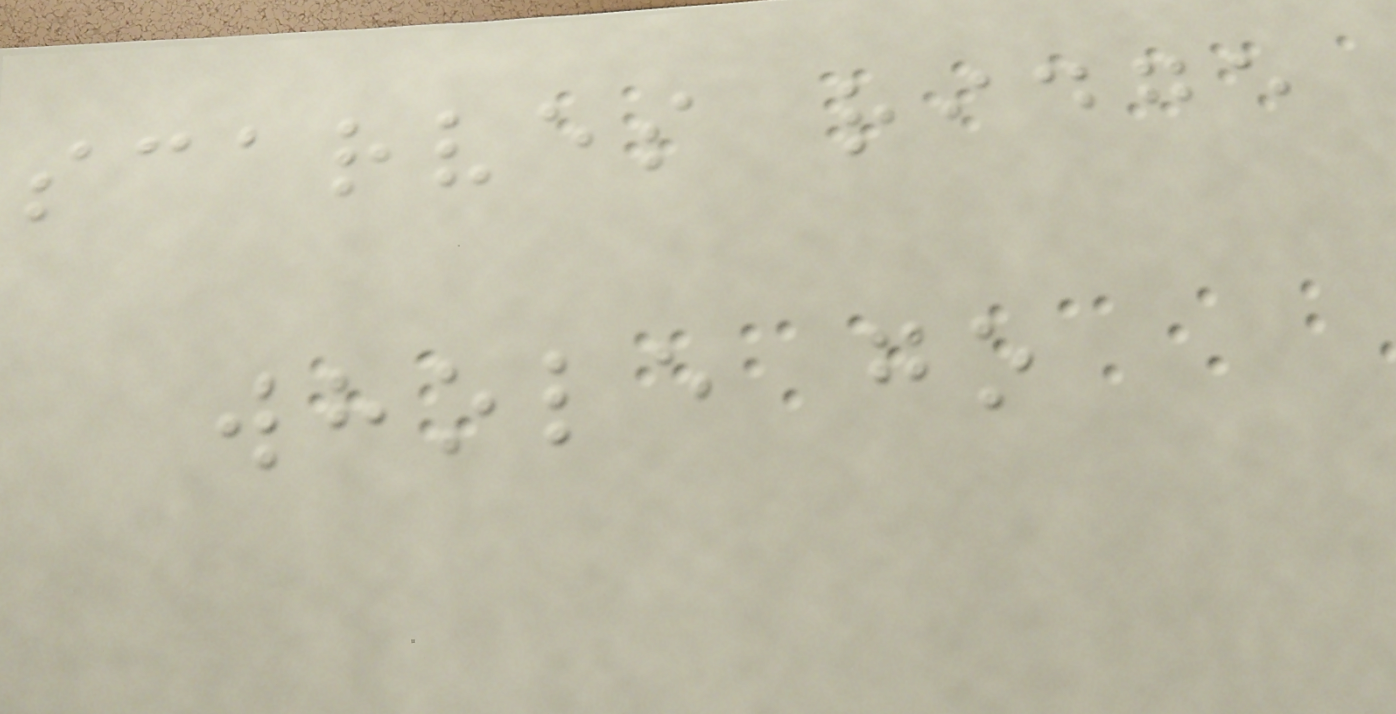scarves ridge
whole go
